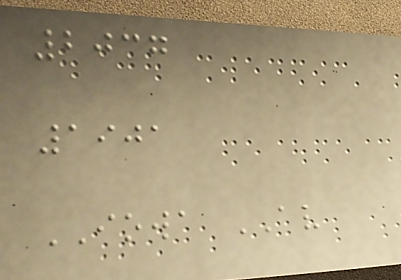2037
1901
IOWA AV
